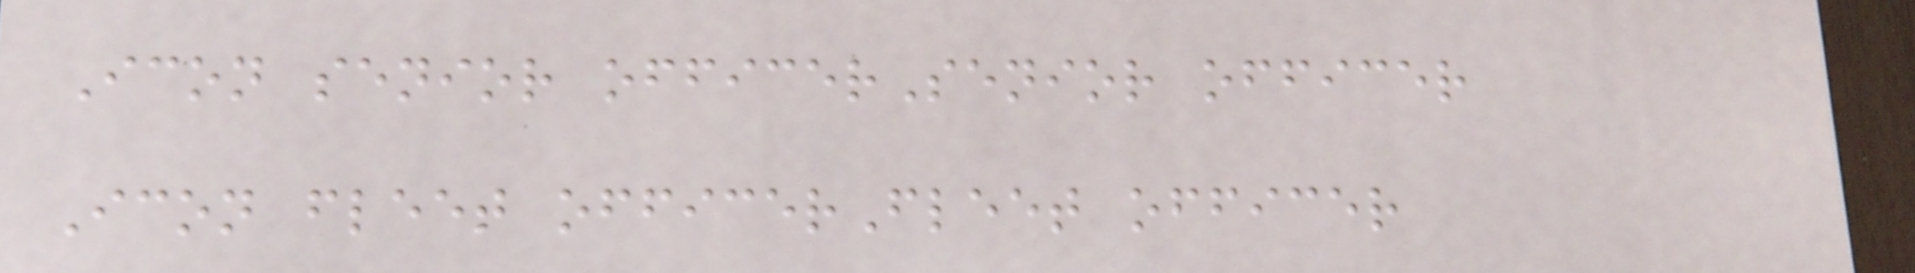Icon senior officerSenior officer
Icon fleet officerFleet officer
